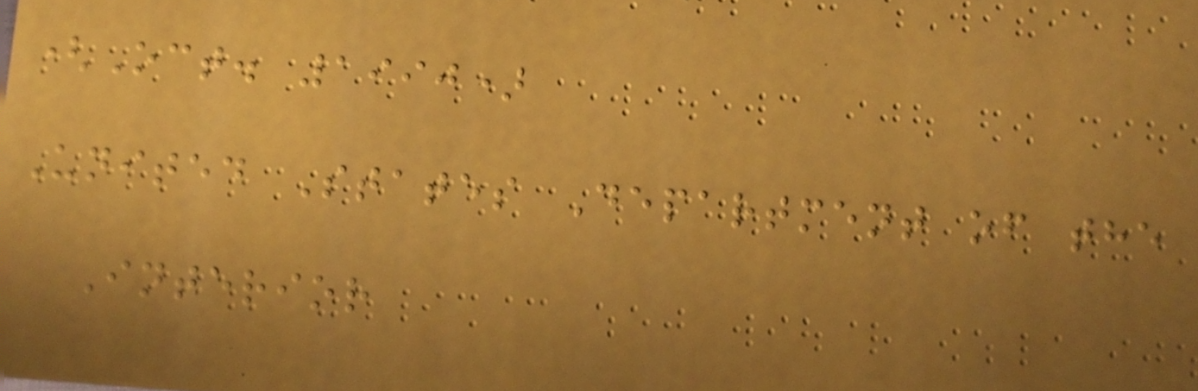(Oct. 1990)
United States Department of the
Interior
